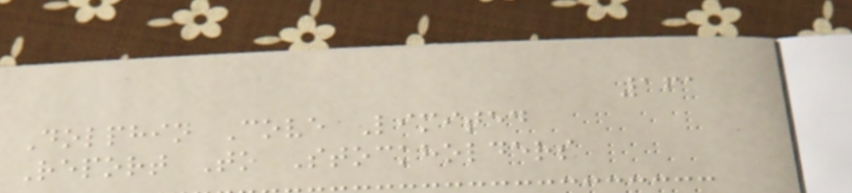161
Dolphin Cove Limited
Report To Stockholders
